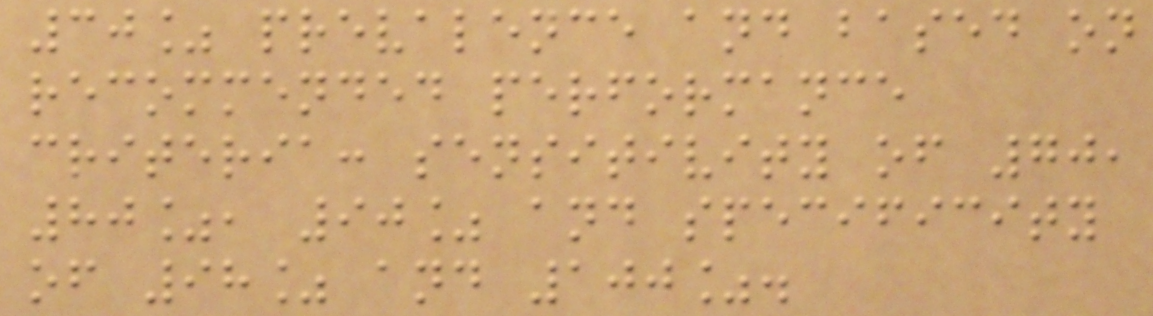30% prevalence and based on
recommended performance
criteria: sensitivity of 70,
80%, 90% and specificity
of 98% and 100%.
